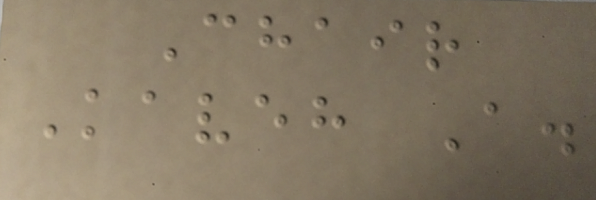Chair
Kaveh A.
